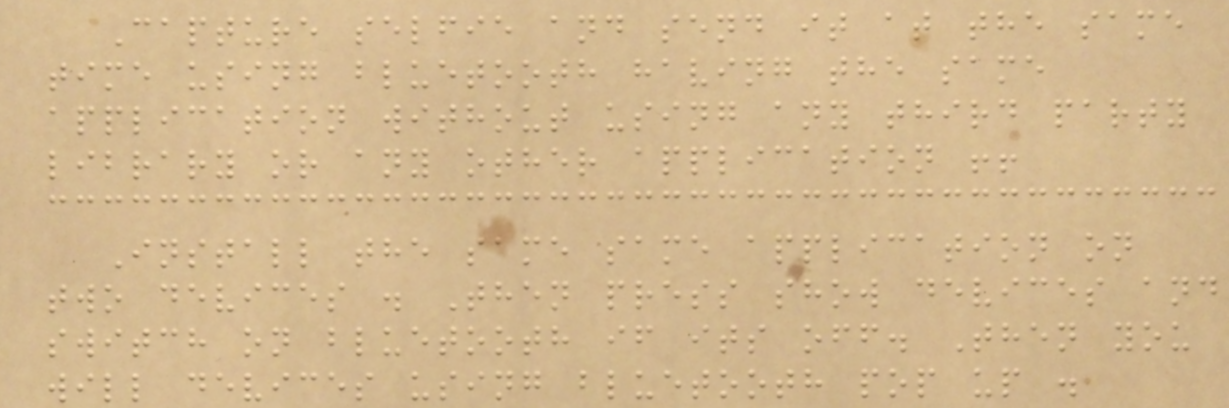Capture selfie and send it at the same
time using bluetooth having the same
application without using any third party
library or any other application !!
Install the same same application on
two devices . Then press show devices and
switch on bluetooth if its off. Then you
will devices using bluetooth pop up .
